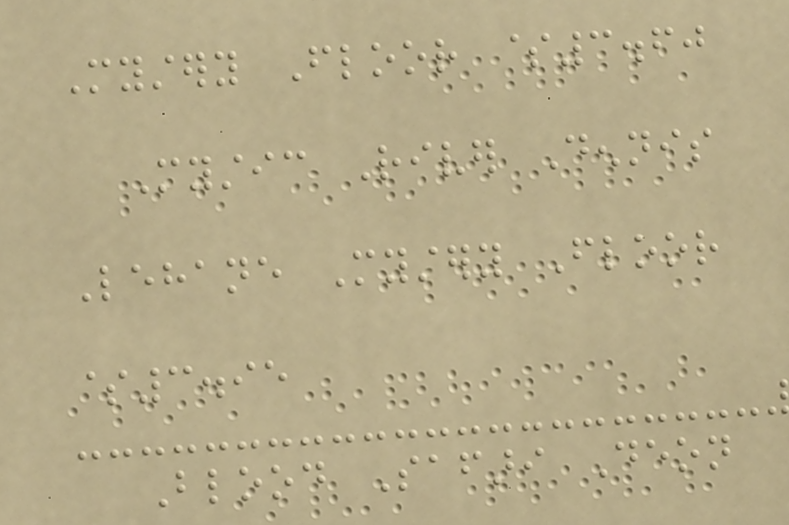Mystery Floor $3.60
Mystic River Dennis
Lehane Mystery Floor
$3.95
Blood Safari Deon
